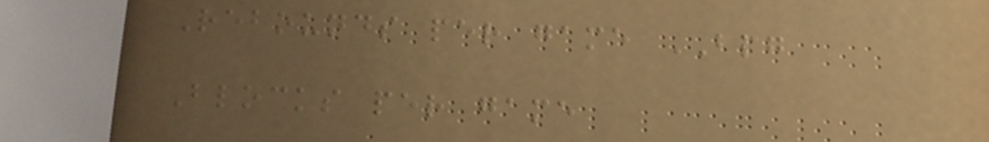Rebounds per game BPG
Blocks per game
